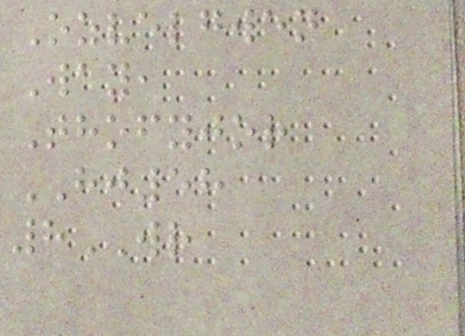Ozvelgwen
Way,
Thofyjor
HJ58
8WR
